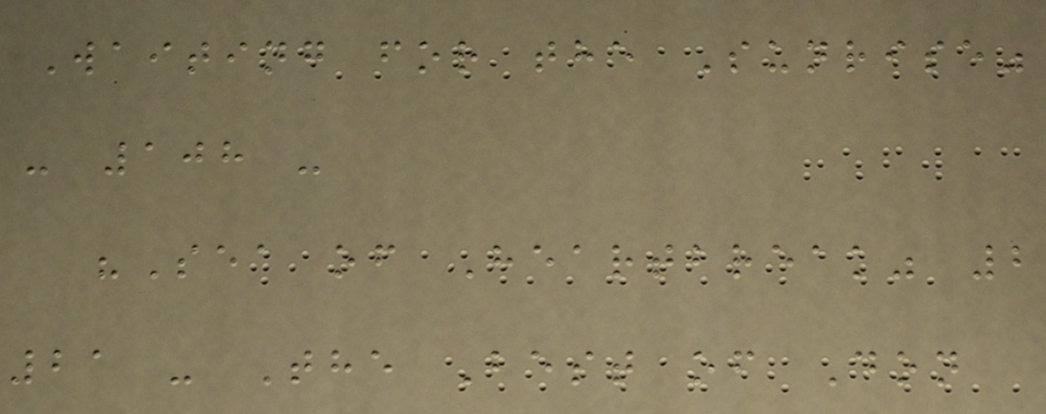Waiting for the Sunrise"
- 108 -
"Sea of Heartbreak" 2
21 - The Best of Don
